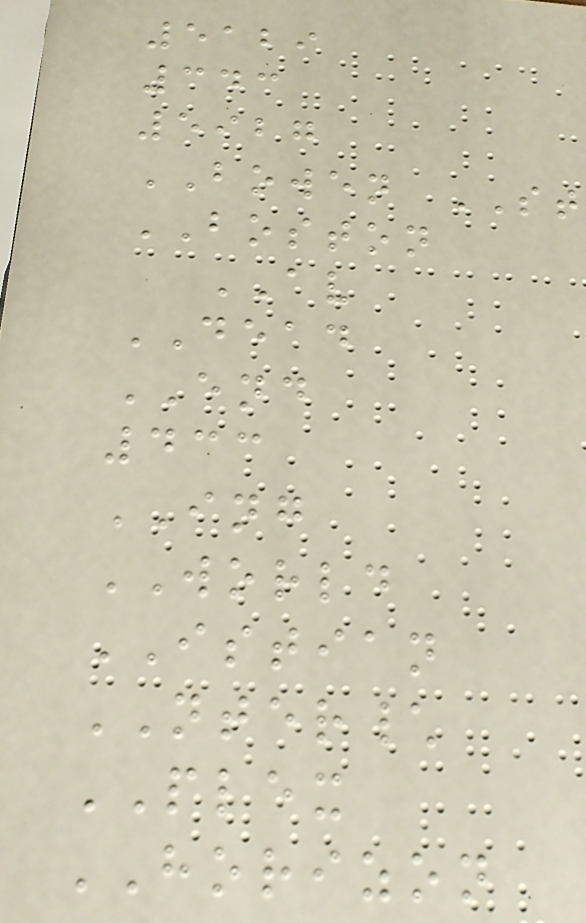5129
343
5927
BOWEN ST
BOSTON
AV
DEAD
END
433
ING
WORLD
ISTIAN
NTER\
PLEX
HORIZON
